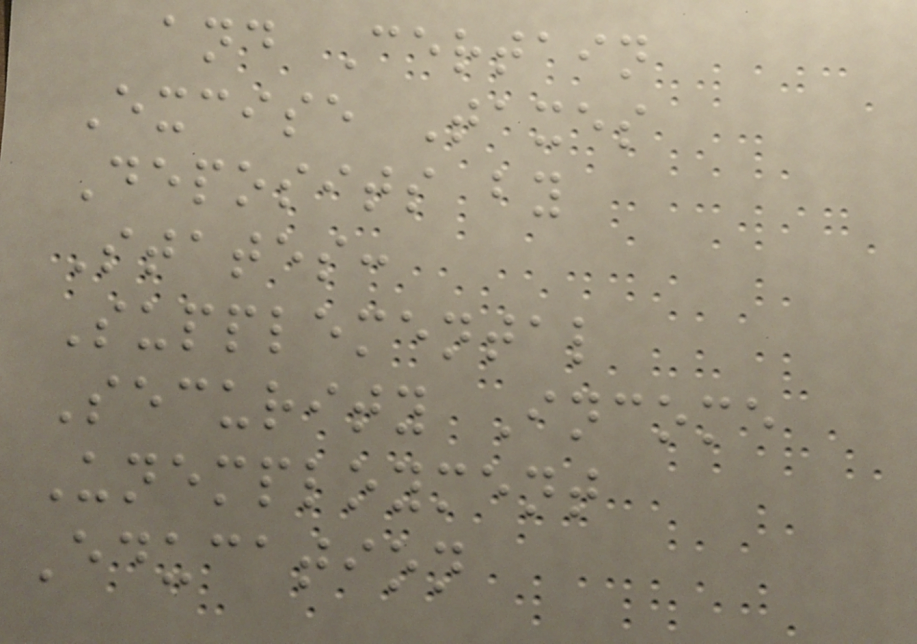and Certain
Excise Taxes
Deposits by
States:
Supplemental
Security Income
Unemployment
Education
